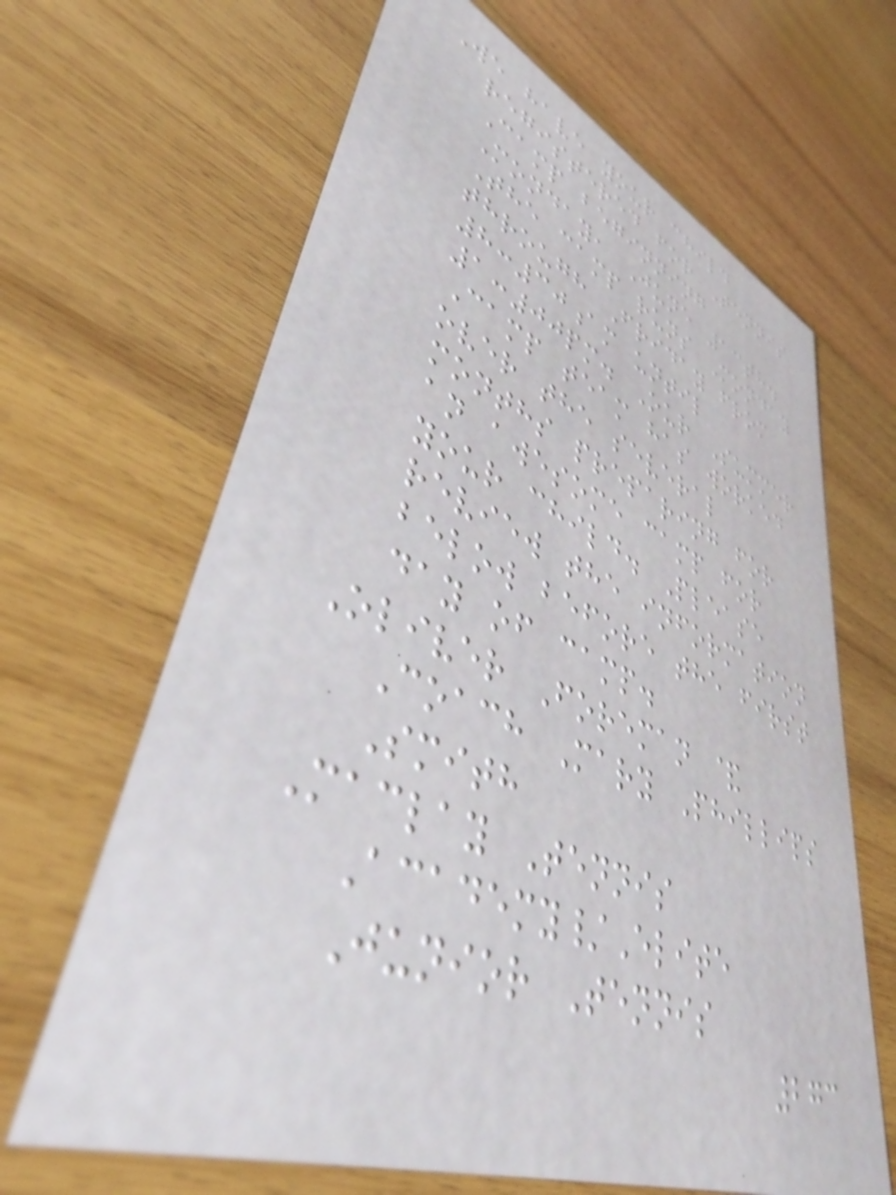We have your child
registered for Tennis
Camp beginning
Monday, June 13th.
The camp runs Monday
through Friday from
8:30am until
1:00pm. Our Summer
Camp team has worked
over the several
months preparing for
an awesome camp for
your child. Please
review the information
below before the first
day of camp.
Oliver Foreman &
Coach Mary Phillips
Smith
Maclay Tennis
Academy/Elite
Junior Tennis
273
